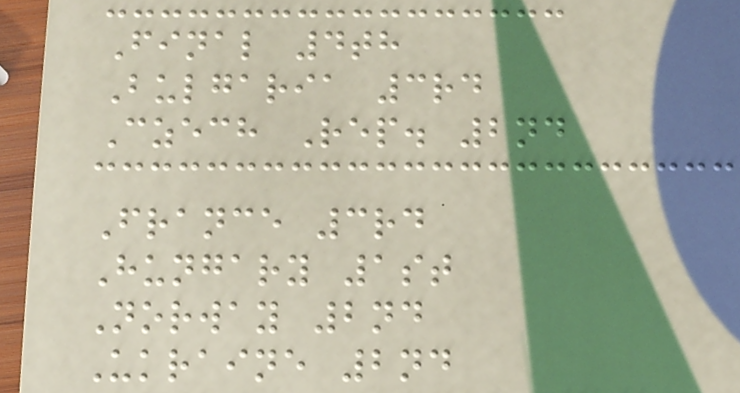Final 4th
Bulgaria 3rd
Czech Rep. 2nd
France 3rd
Hungary 1st
Norway 2nd
Ukraine 2nd
